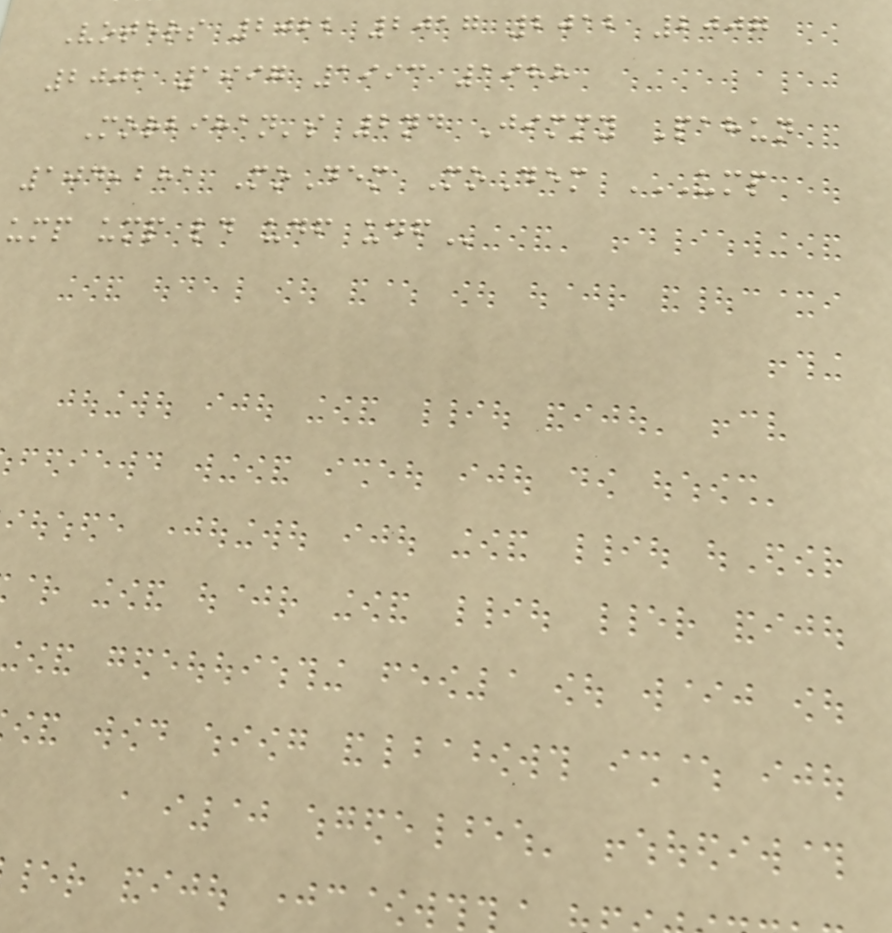Voters 2022 2017 2012 2007
2002 1997 1993 1988
Morbihan's 2nd Jimmy Pahun
104,281 MoDem MoDem UMP
UMP UMP LD UDF UDF
